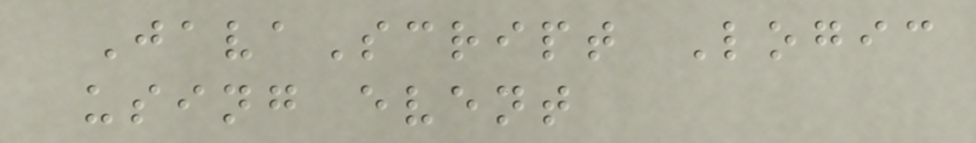JavaScript Logic
using event
